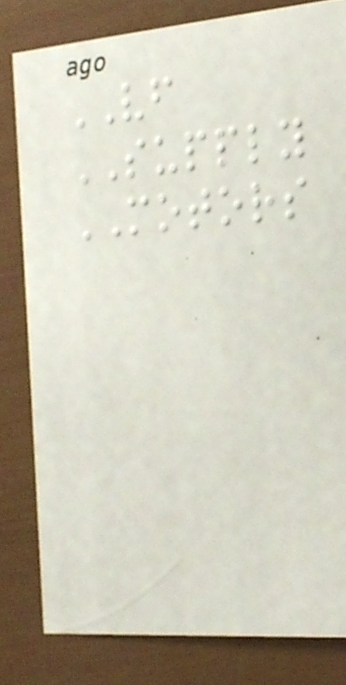VF
SUPPLY
MOTORS
